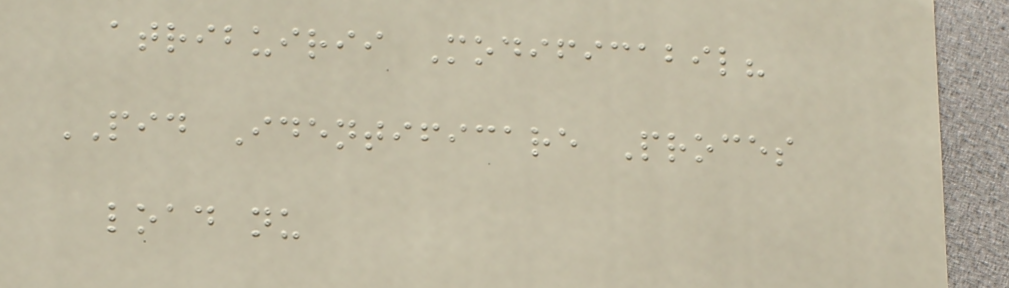atribuirii Modificabil?
PID Identificare Proces
load nu
